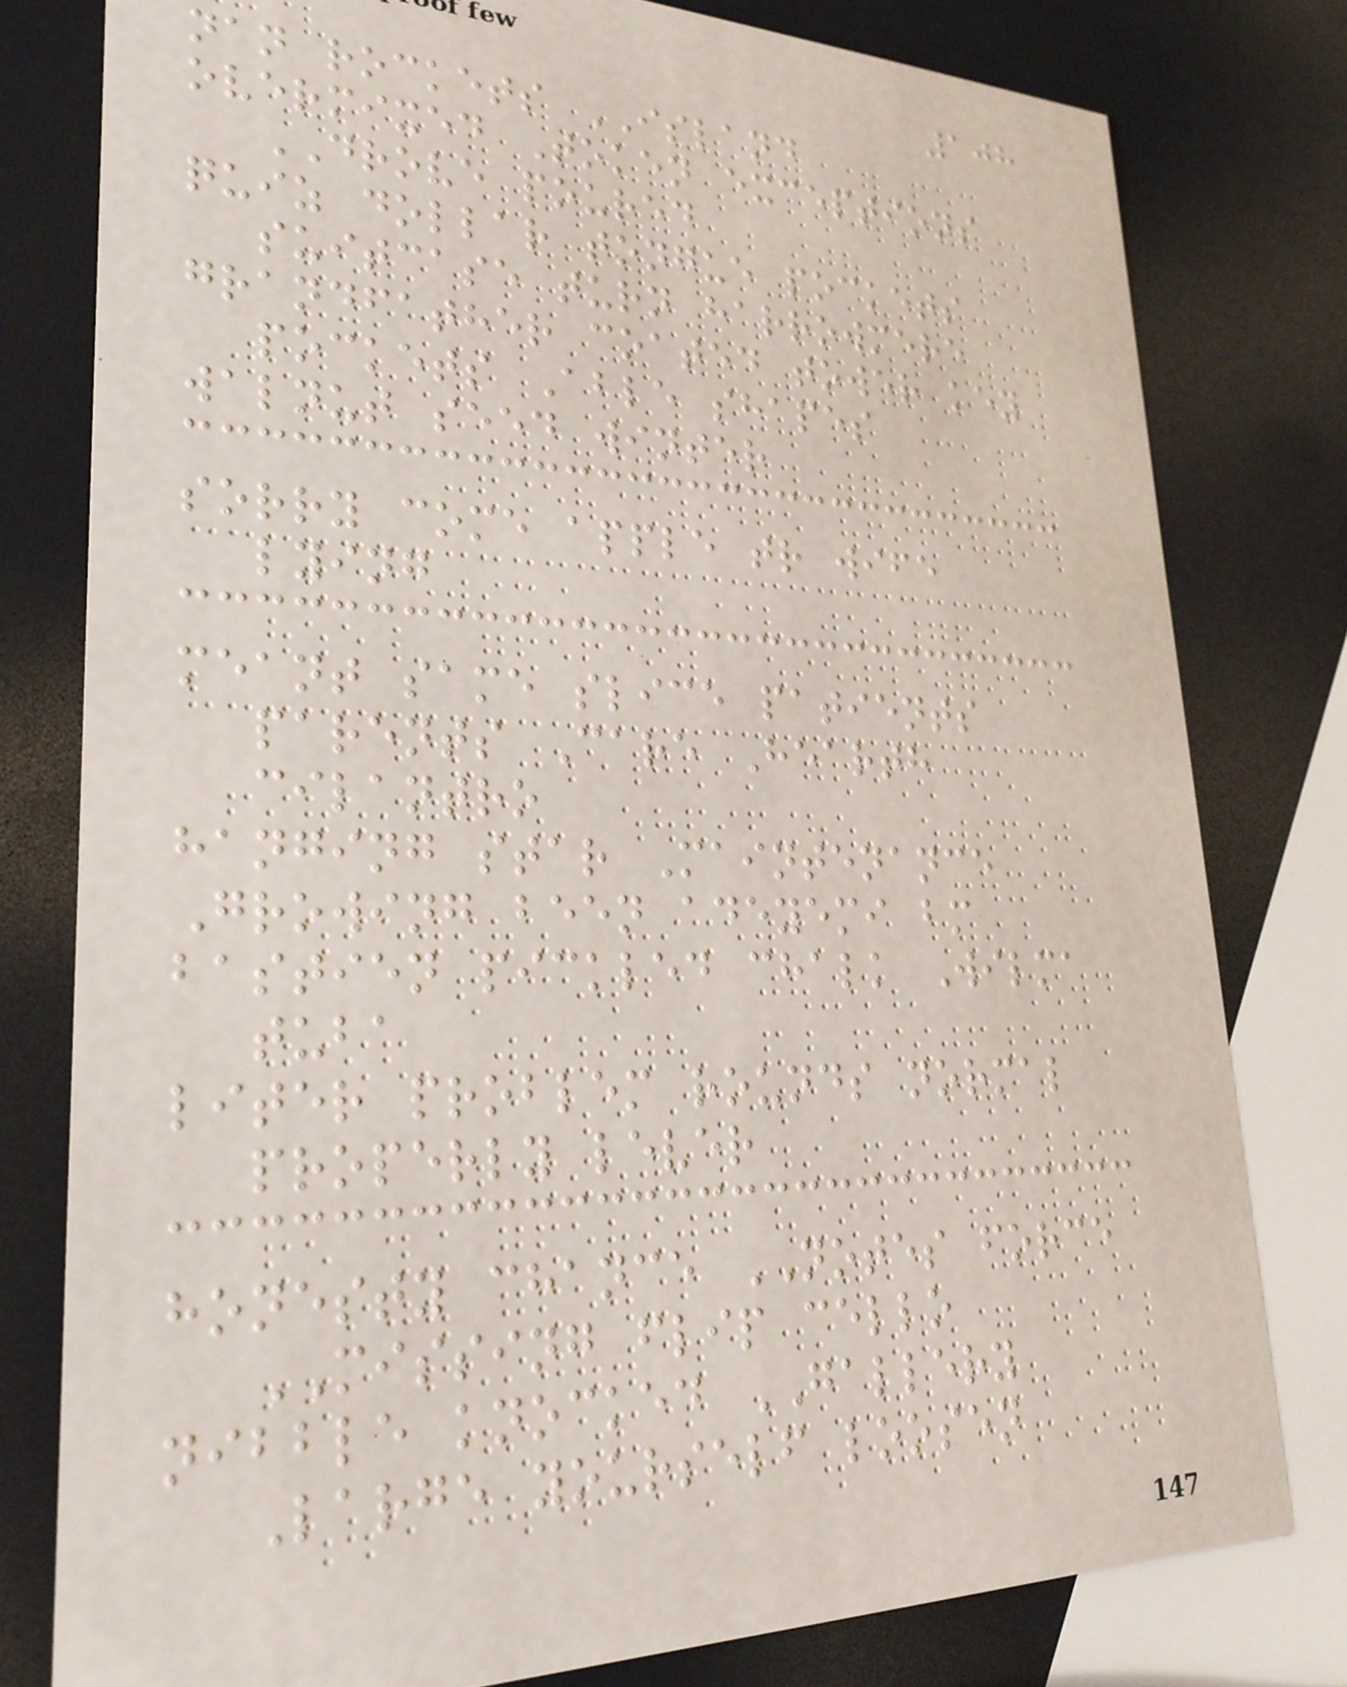108
nan rockets ISLAND
overmixed Token exceptions
DROVE poured
quiz dollar tongue pockets
suitcase turn harrowmere
grandfather coated tower key
pockets Able shapes
walnut seed winter
sorry come apple tr wife
lying
meant same slice patients
parents Care Hearth
cilantro
hanging star Maintenance
Growing been adeyemi bm
bastien pickled chalk Wilma
tuba
liter problem rounds normal
properly lever
honesty chance NOTES force
MISSING flip cello
nibble knocked GALLERY
Large yourself loosen
